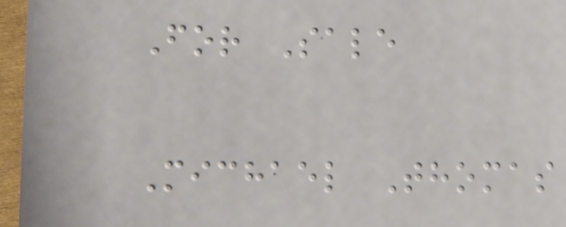For Sale
Michael Thomas
